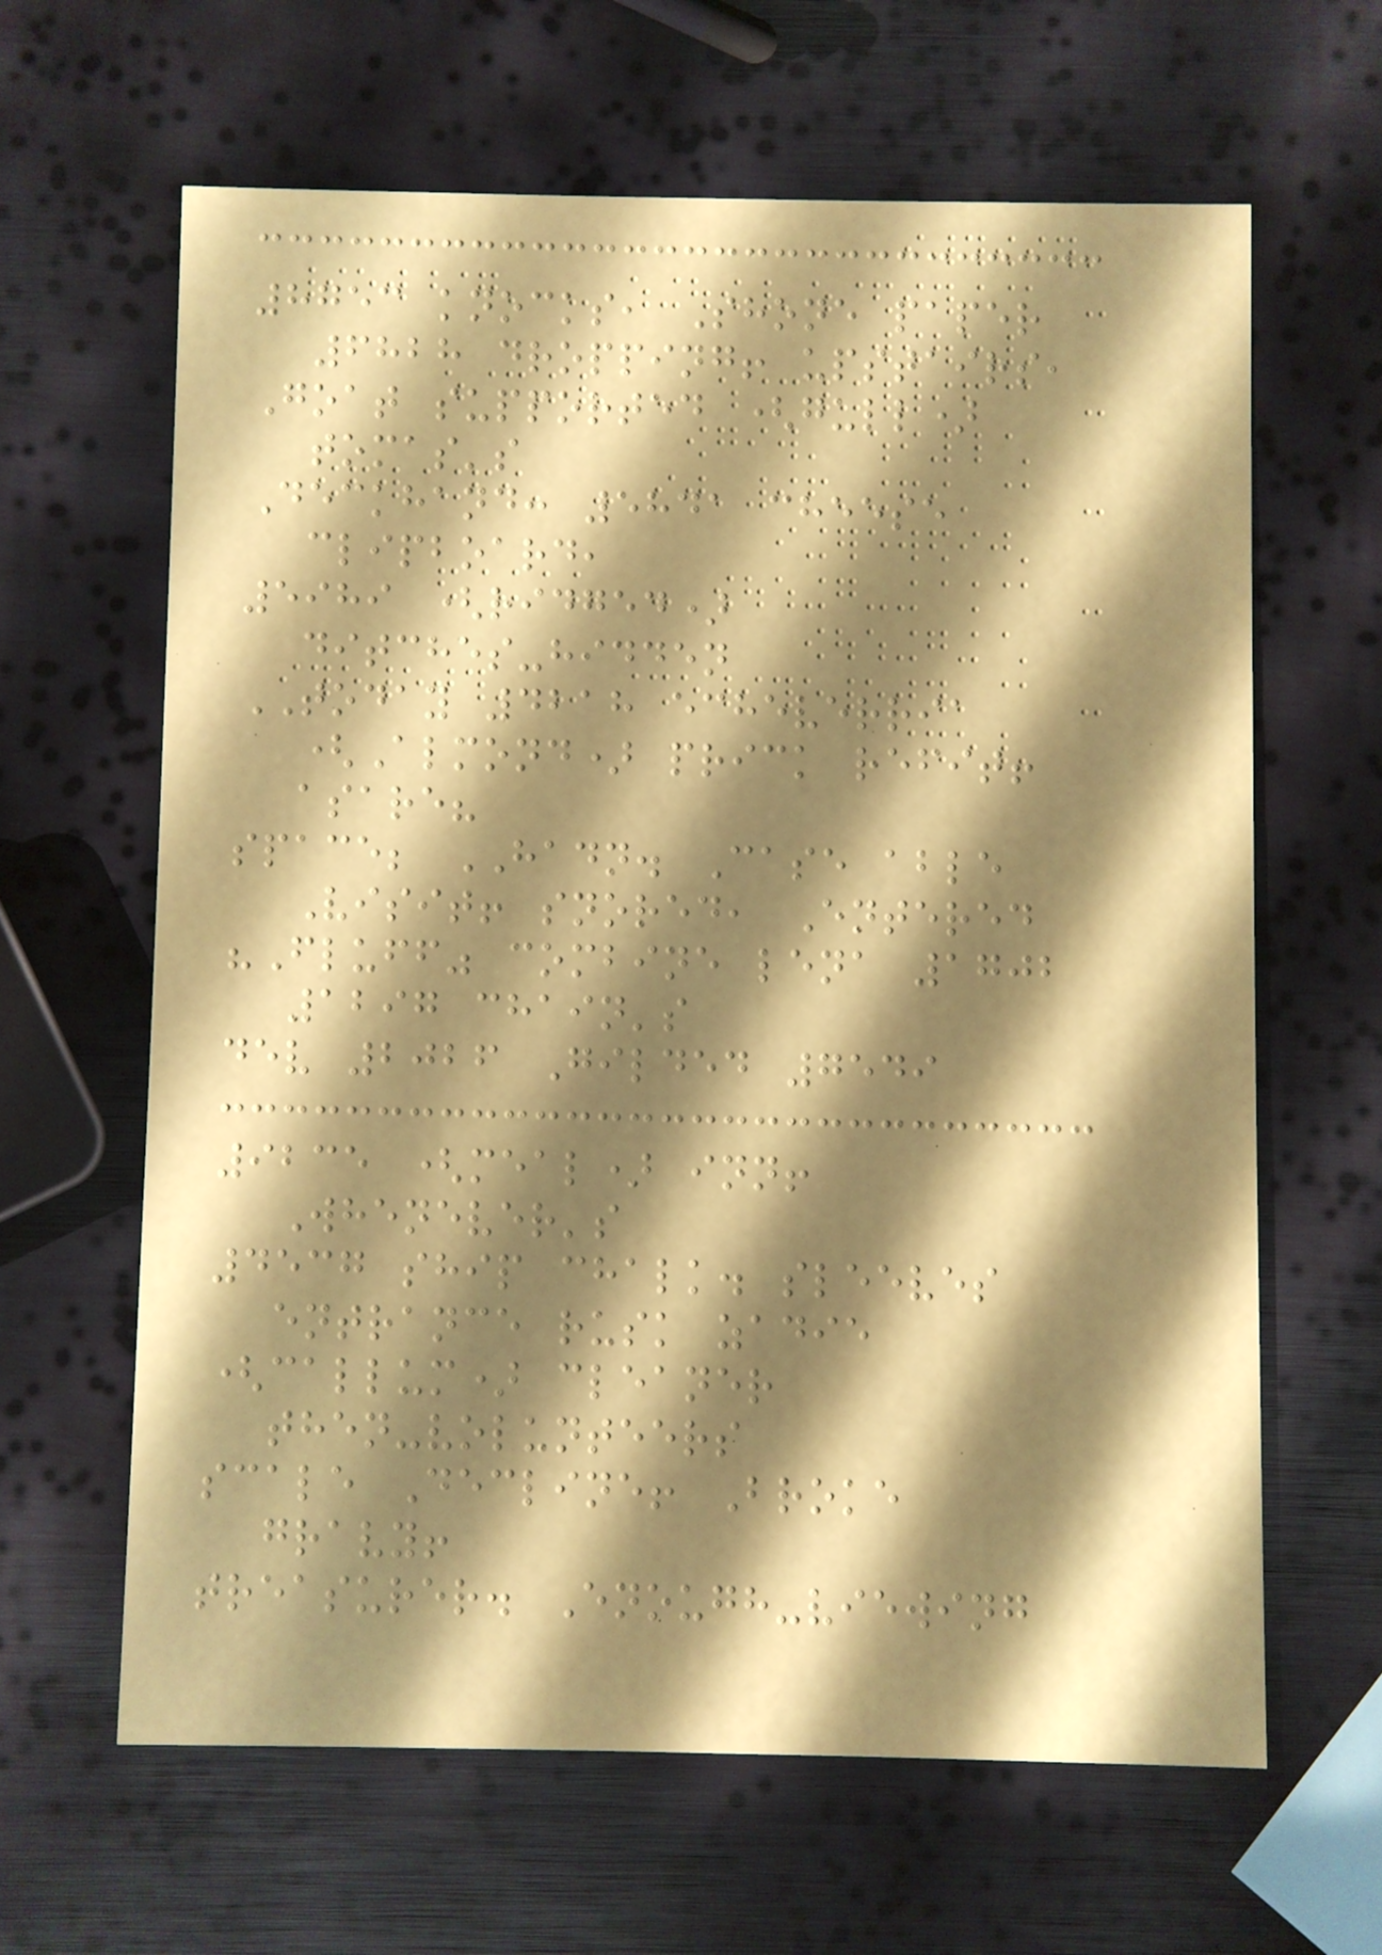8753 knocks, Shone paper
6828 dropping! upstairs,
Goat supported (gull)
tomas's
Deckhand: 5841 cheese
clipboard,
5989 (ridged)
ditches-hidden
TODAY 4218 echeverria
(Almond) prick refit!
asare?
space; HADN. Case able
Visit! snored, Entered
"Fluff" combine lena 1702
1297 chain's
dev 2026 Gilded 7549
9235 (meal) inn!
Whenever's
4537 ship chalk. sleeves
entrance rusk zadie
(callum) cleaner
then-volunteers
scale Decline! Broke
gravy!
treasurer. Enough-viewing
